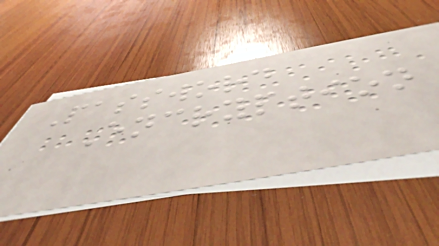Password
Encryption
